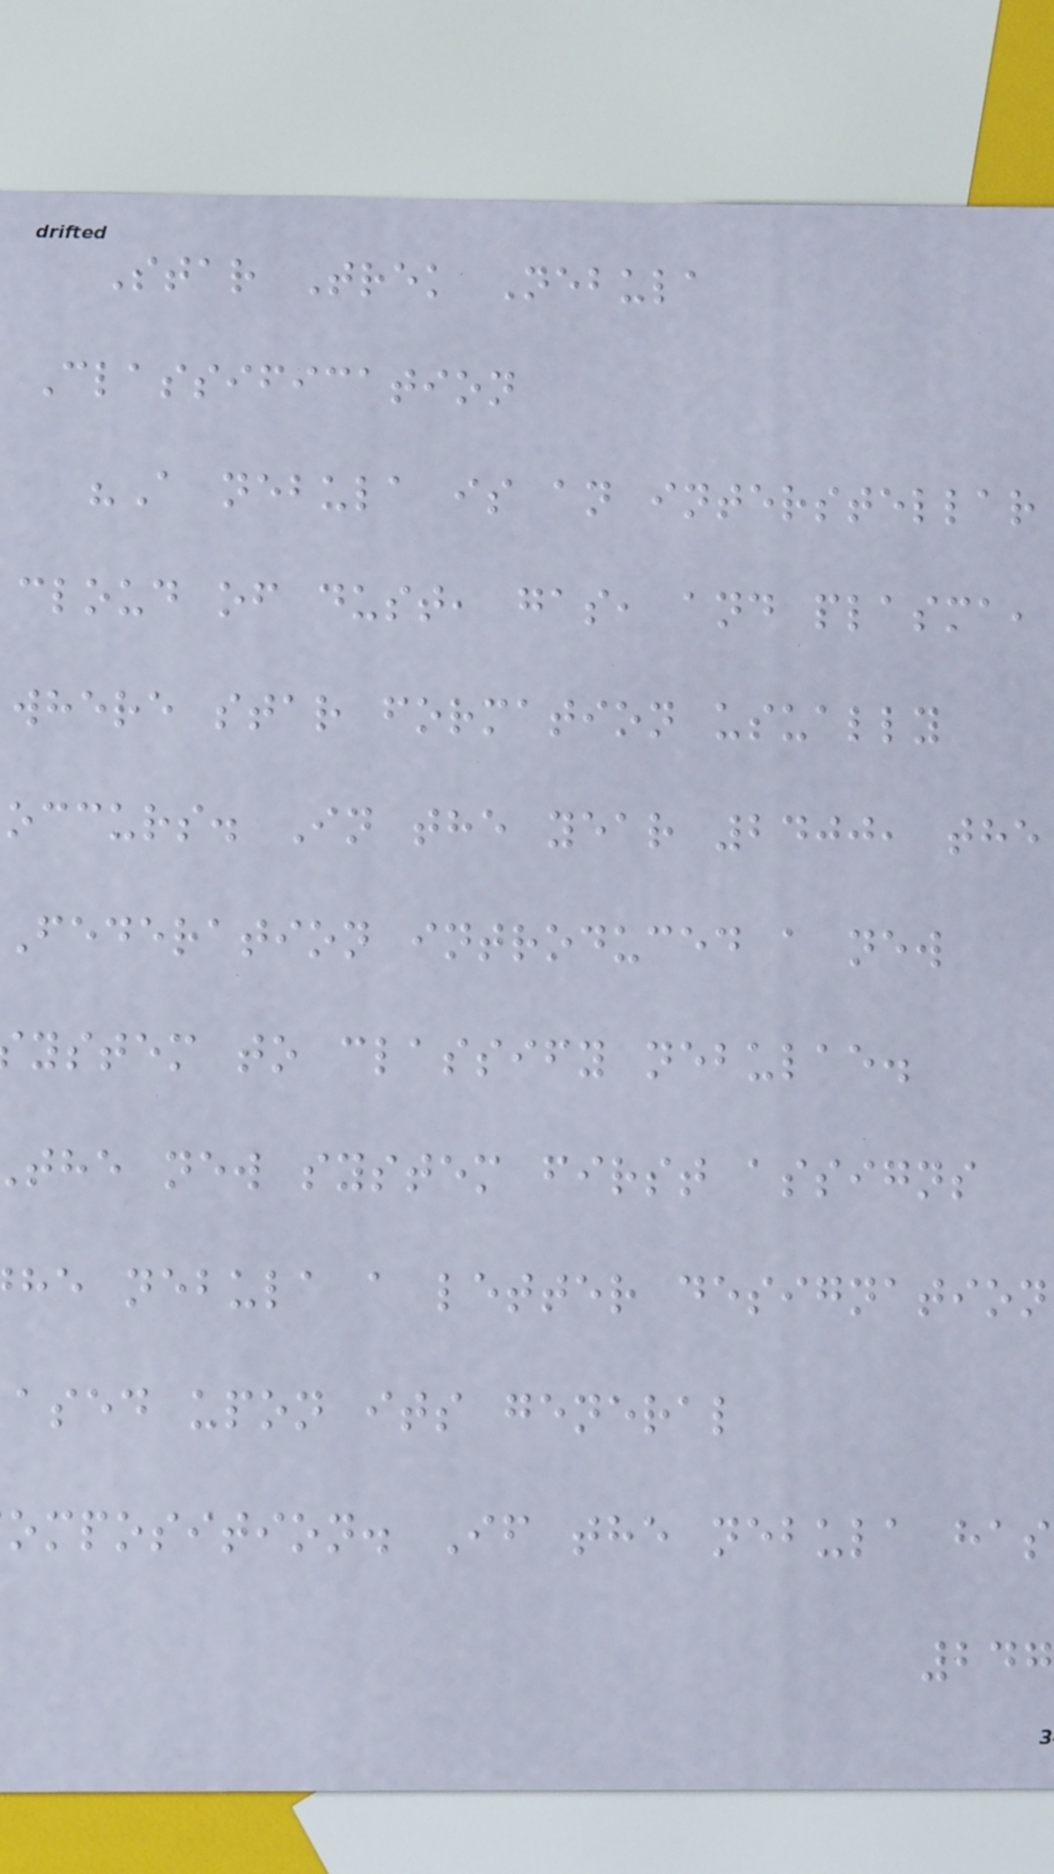Star Trek Nebula
Classification
"A nebula is an interstellar
cloud of dust, gas, and plasma,
where star formation usually
occurs. In the year 2400, the
Federation introduced a new
ystem to classify nebulae.
the new system first assigns
he nebula a letter designation
ased upon its general
omposition. If the nebula has
247
